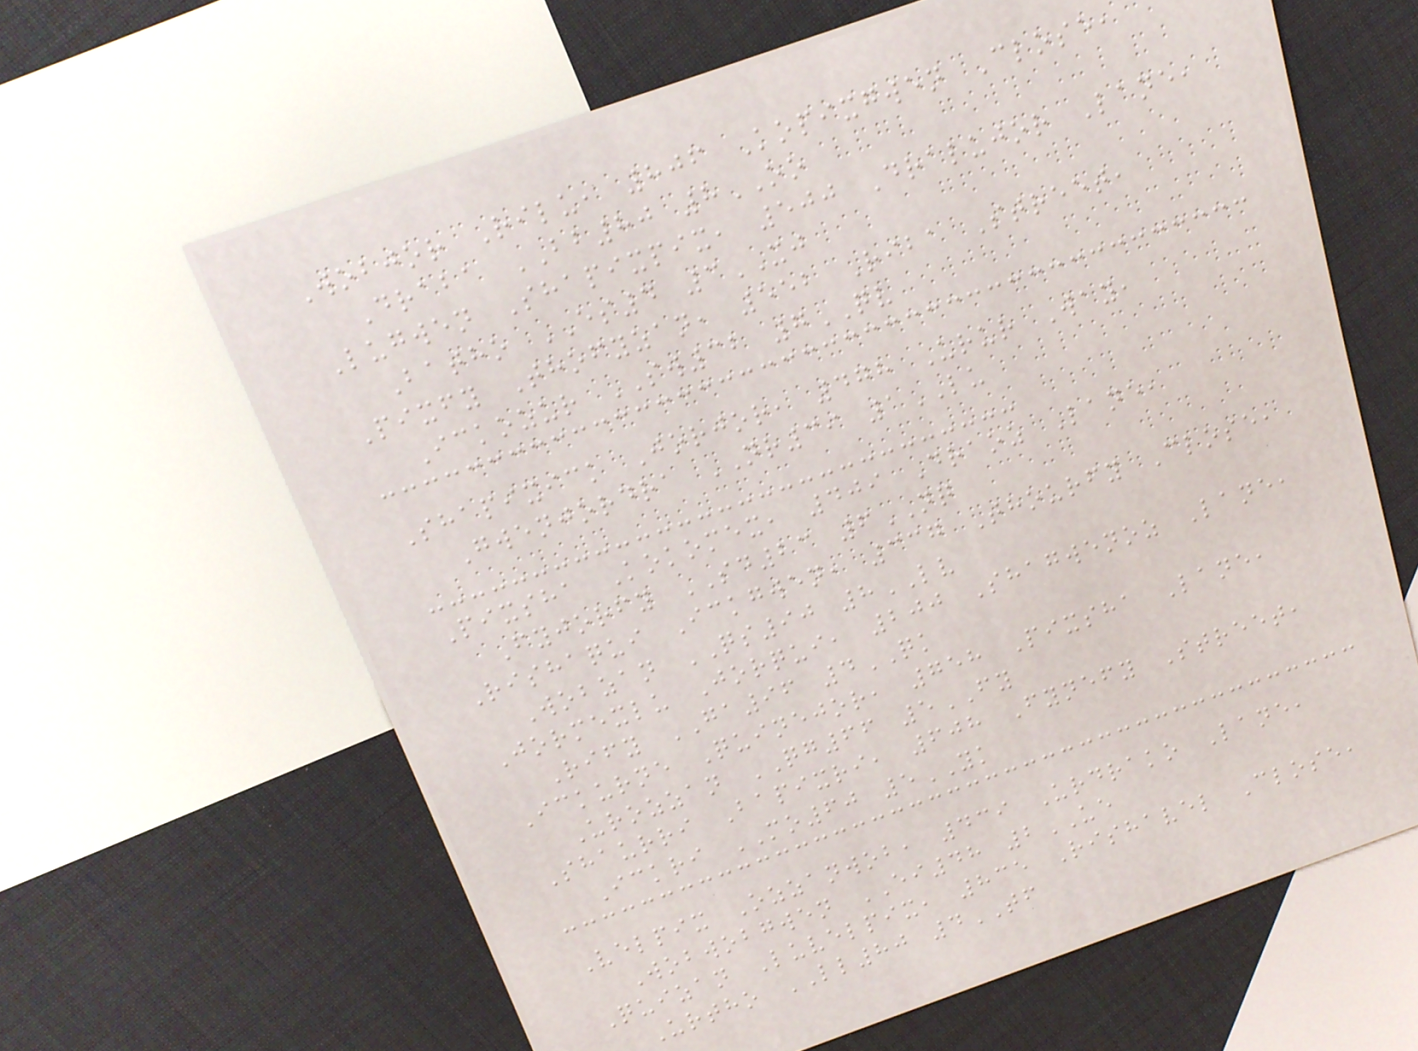Wobjor Rilu, 806 Kopixgwen Close,
Draba BB80 8OO
Lugwen Shapixpix, 500 Dralujor Lane,
Batho ES4 3XJ
Pixfy Thofyzan, 552 Riba Street,
Ickozur SW32 7QV
Shapixick Jorjor, 478 Urur Way,
Gwenjordra NR39 1LU
Pixsha Kokomex, 409 Draoz Lane,
Fyjorfy SD23 6NQ
Rishaqui Ickgwen, 337 Thourfy Close,
Wobzan QS90 8LV
Jormexlu Jorqui, 200 Shagwenoz Lane,
Rify GA96 4QK
Ickurne Quinejor, 758 Pixsha Lane,
Urozzan QG66 5FY
Shaurri Bapixri, 608 Fynefy Street,
Ickri MO60 5YK
Velpix Ozzanwob, 439 Urdrako Lane,
Wobwobgwen EI48 2UE
Quizan Luvelpix, 835 Rishavel Close,
Urtho LL80 4TF
